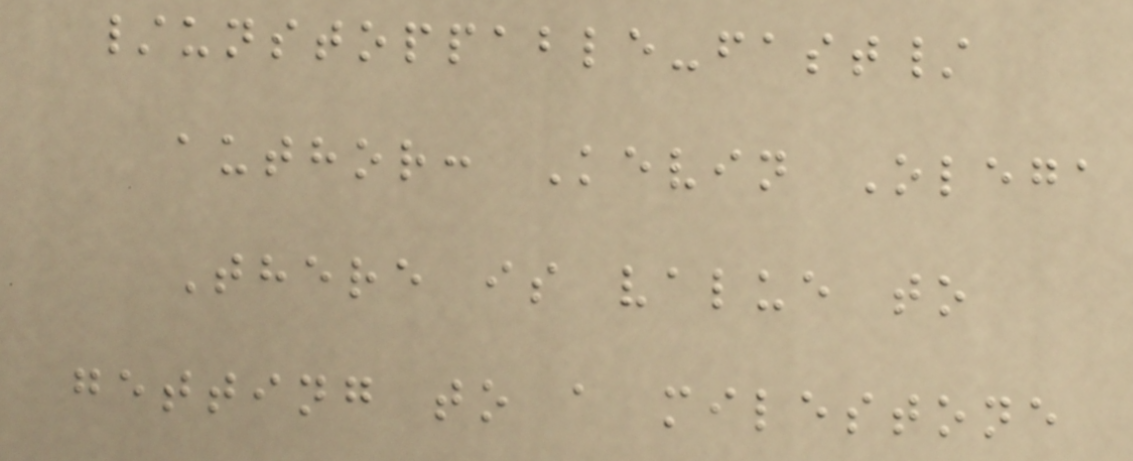/unstoppable-fast/
author: Kevin Olega
There is value to
getting to a milestone
